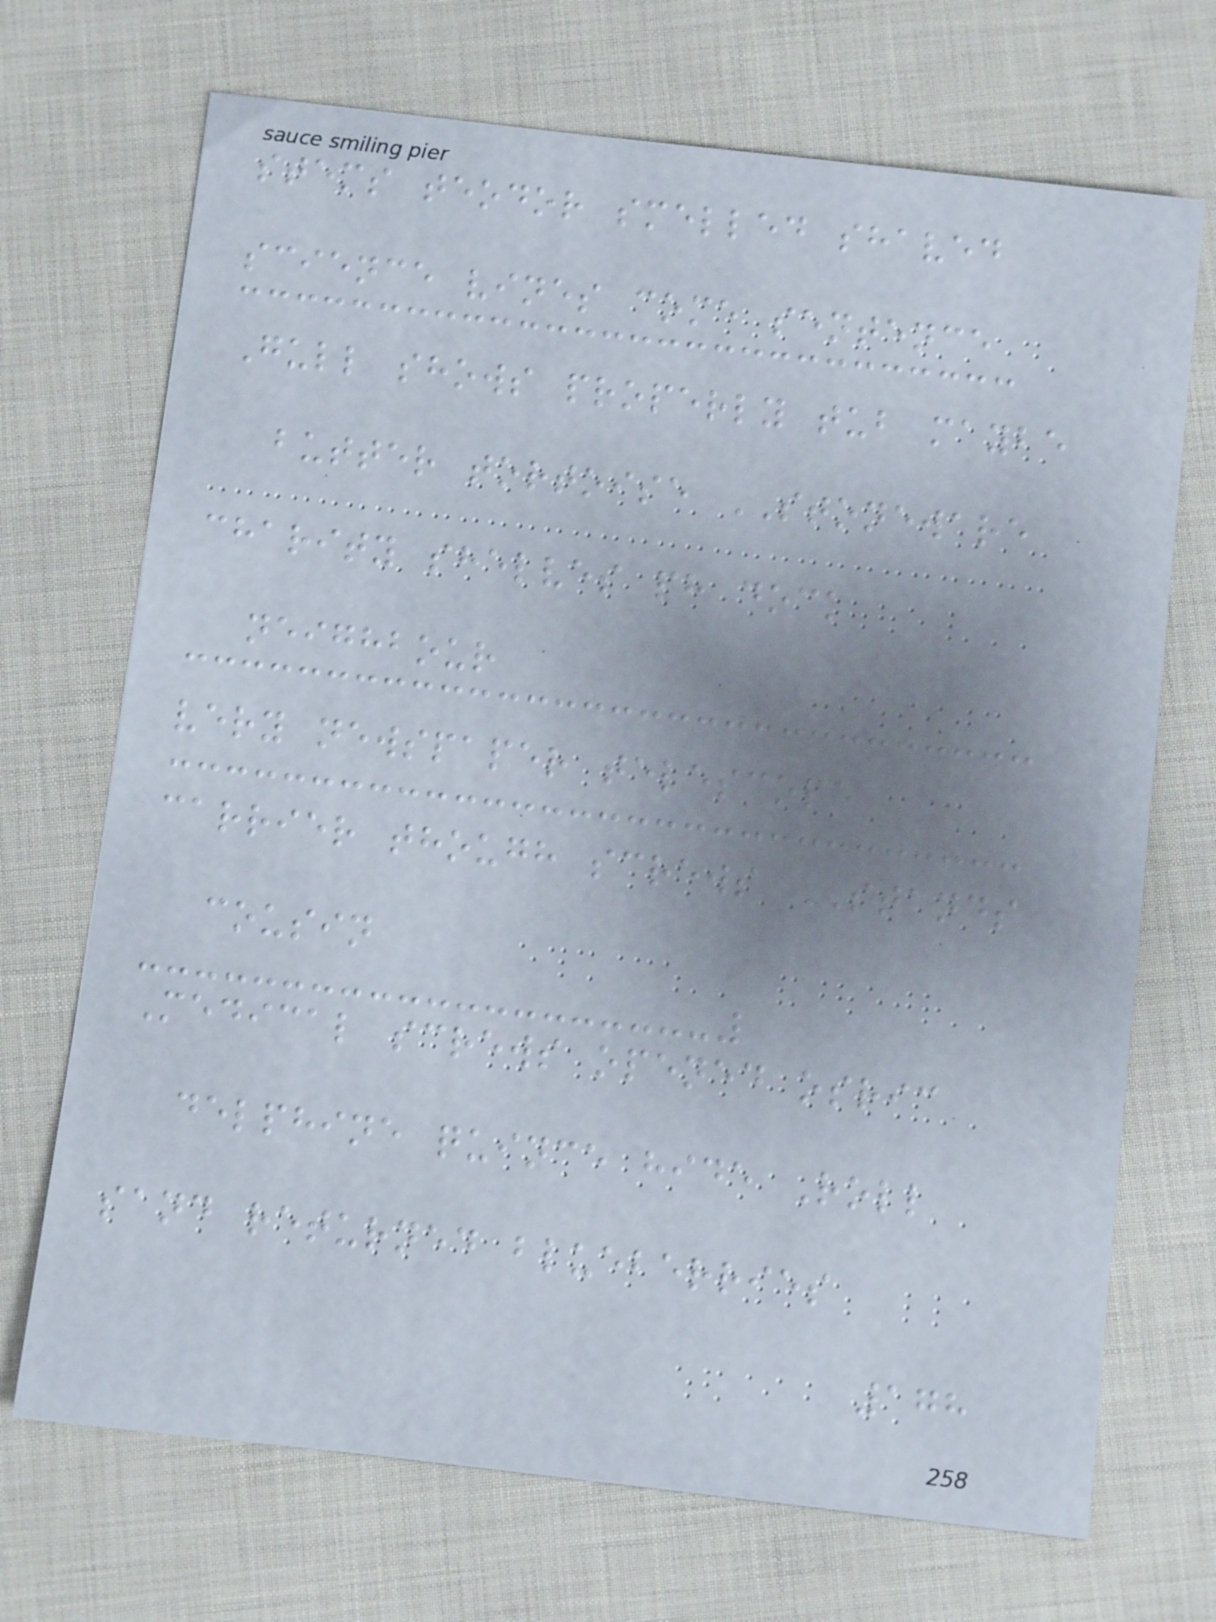stems teodor smelled shaved
science vines come sentence
Gull shows properly tub maybe
butter tortoise STONEWARE
charity shelves ph dock
neighbour
very newspaper telescope
carrier though screws STANDS
cousin
Medical screws opened osric
delphine quince hide Roll
sand returned blueberries
178
